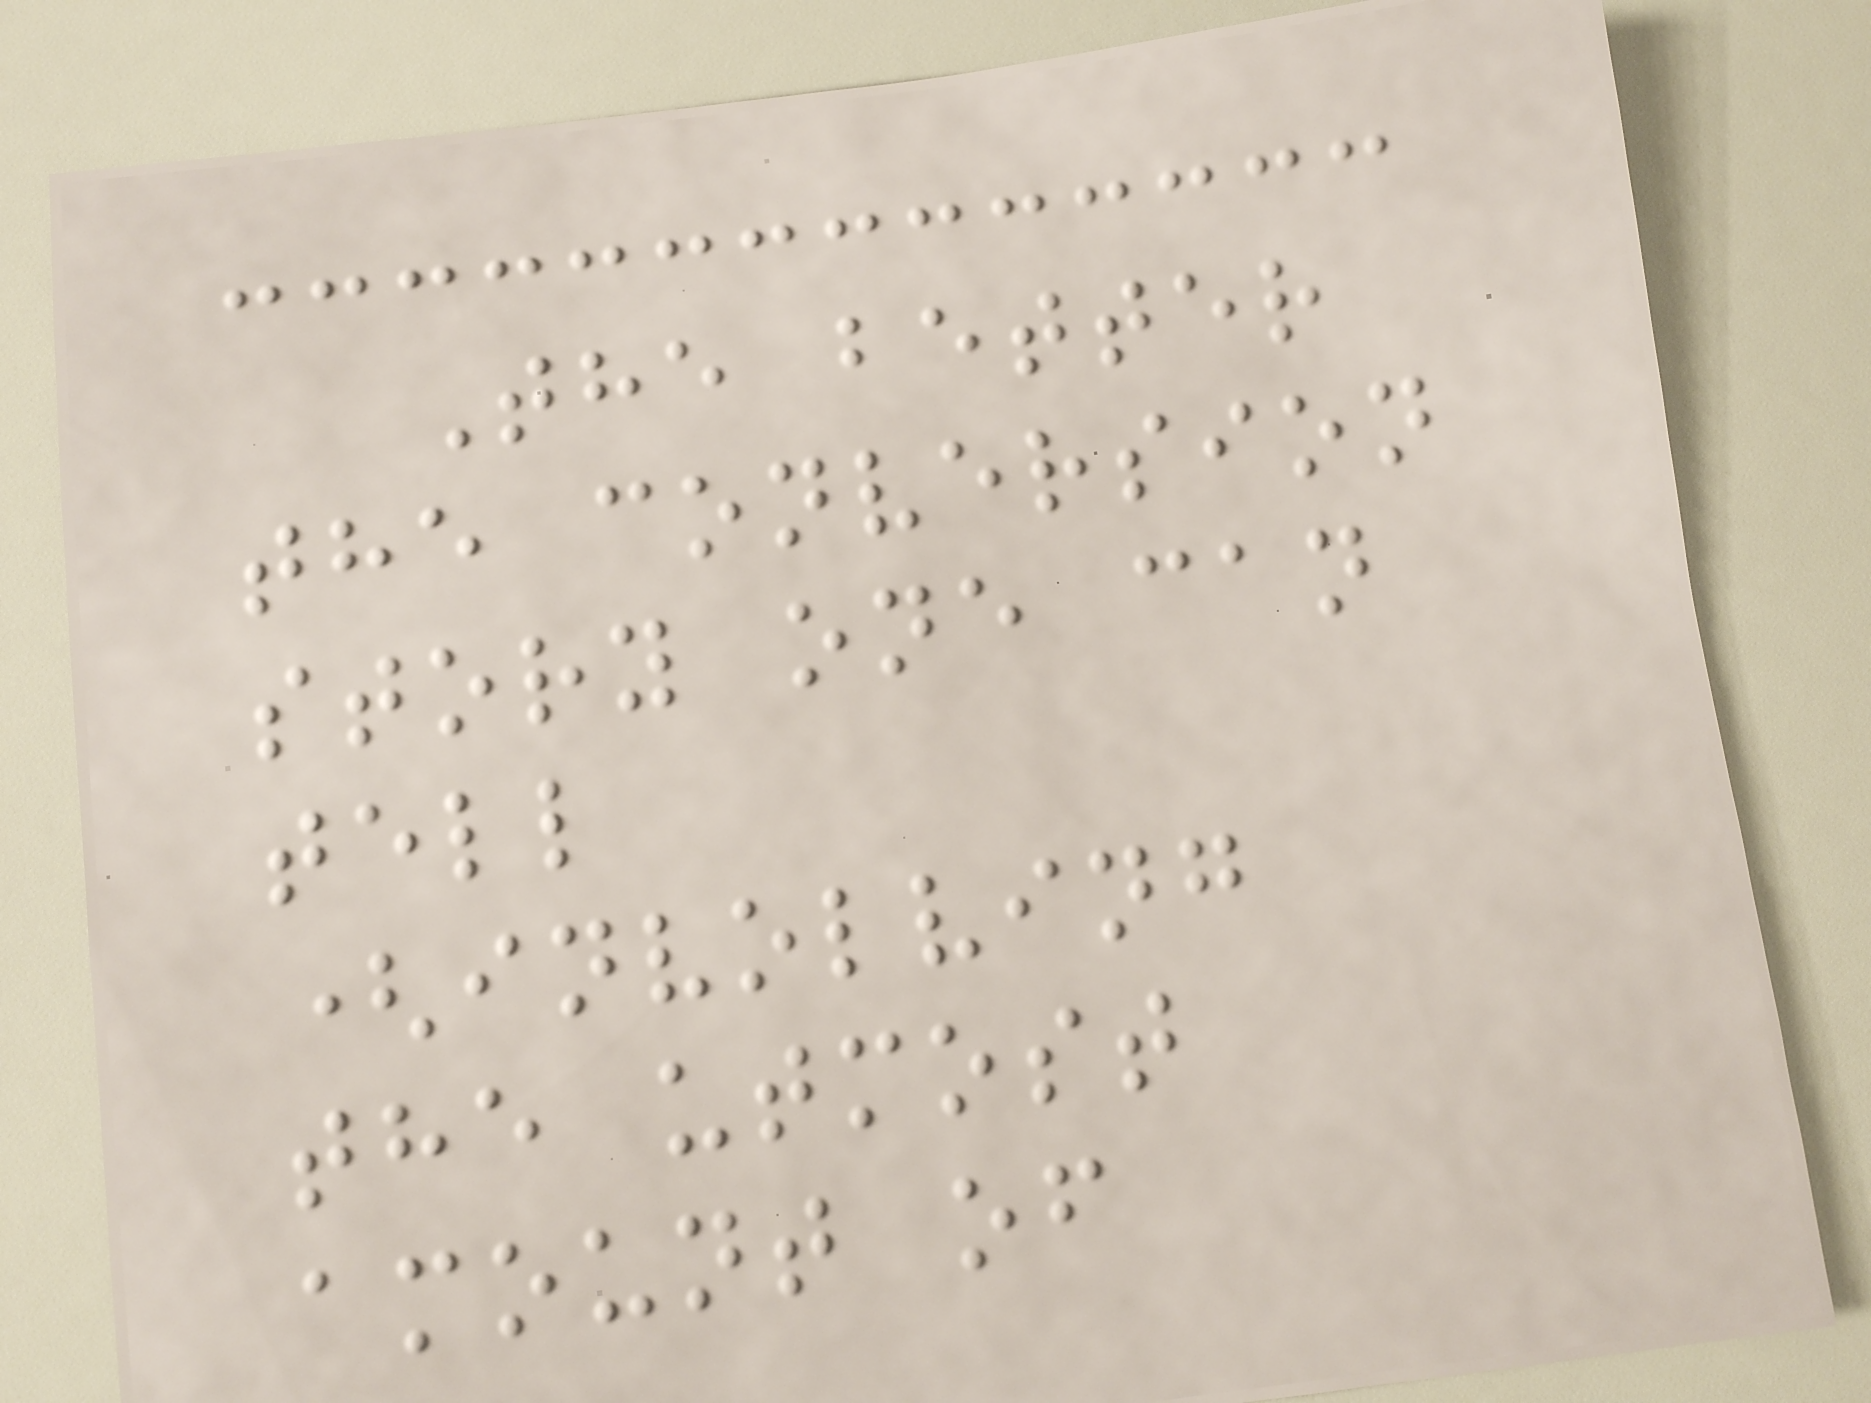The better
the conversion
story one can
tell
(involving
the utmost
amount of
